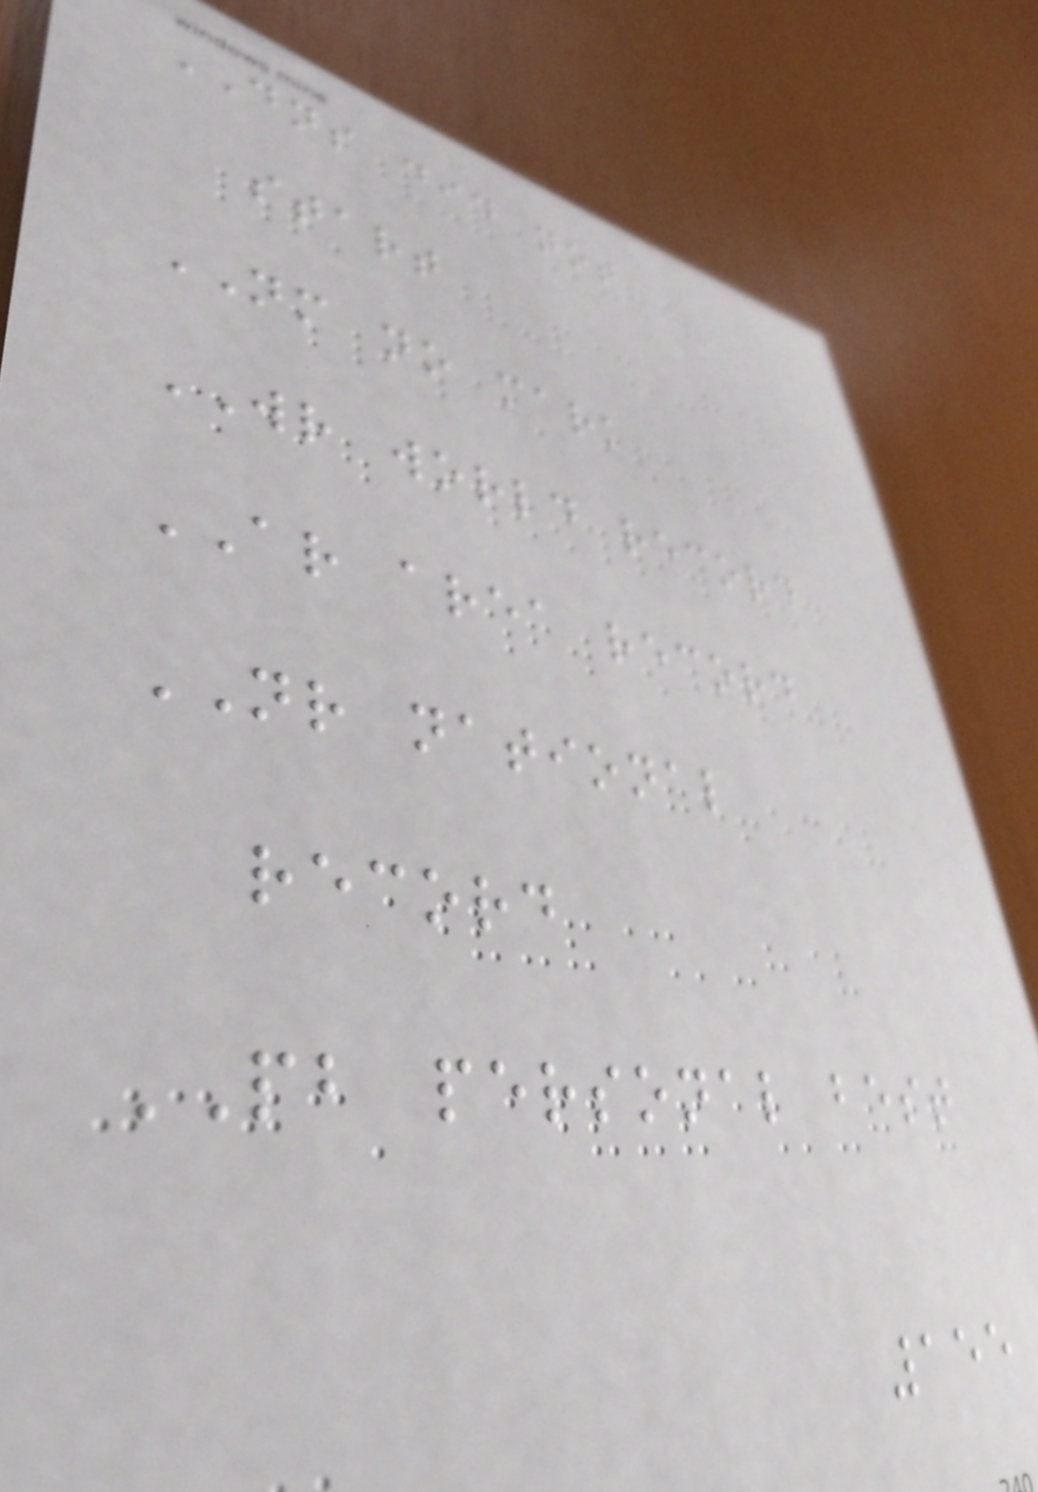DNS did not
start
NM no mark
WR world record
AR area record
NR national
record
PB personal best
155
